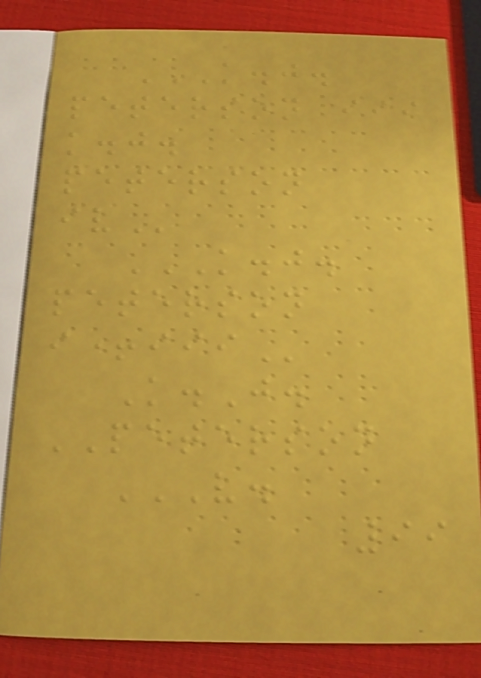K.J.
PETERSON III
K.J.
PETERSON
IV
K.J.
PETERSON
I+III
K.J.
PETERSON
V.
99
